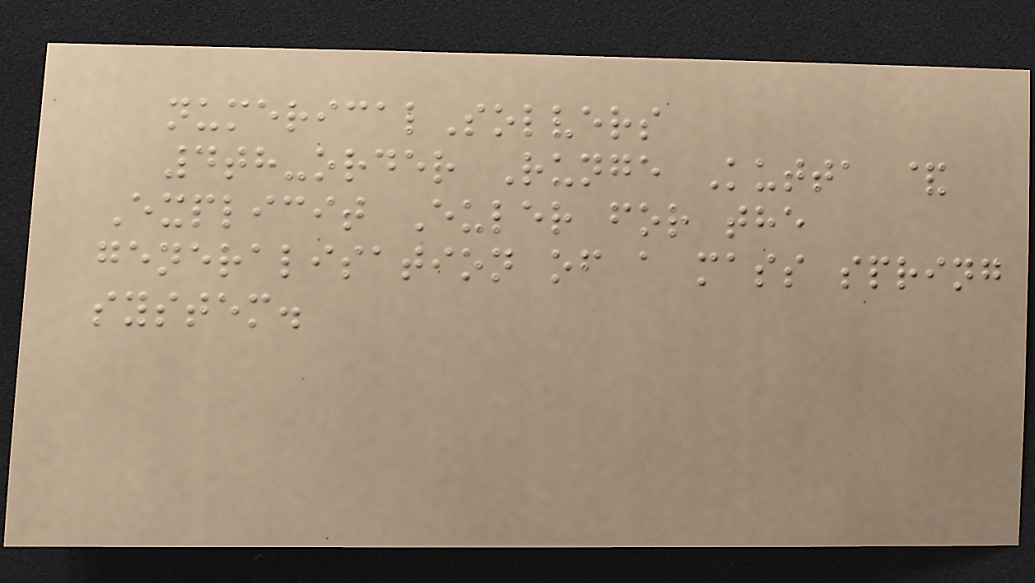numericalSolvers
4th-order Runge Kutta &
Explicit Euler for the
generalisation of a mass spring
system.
